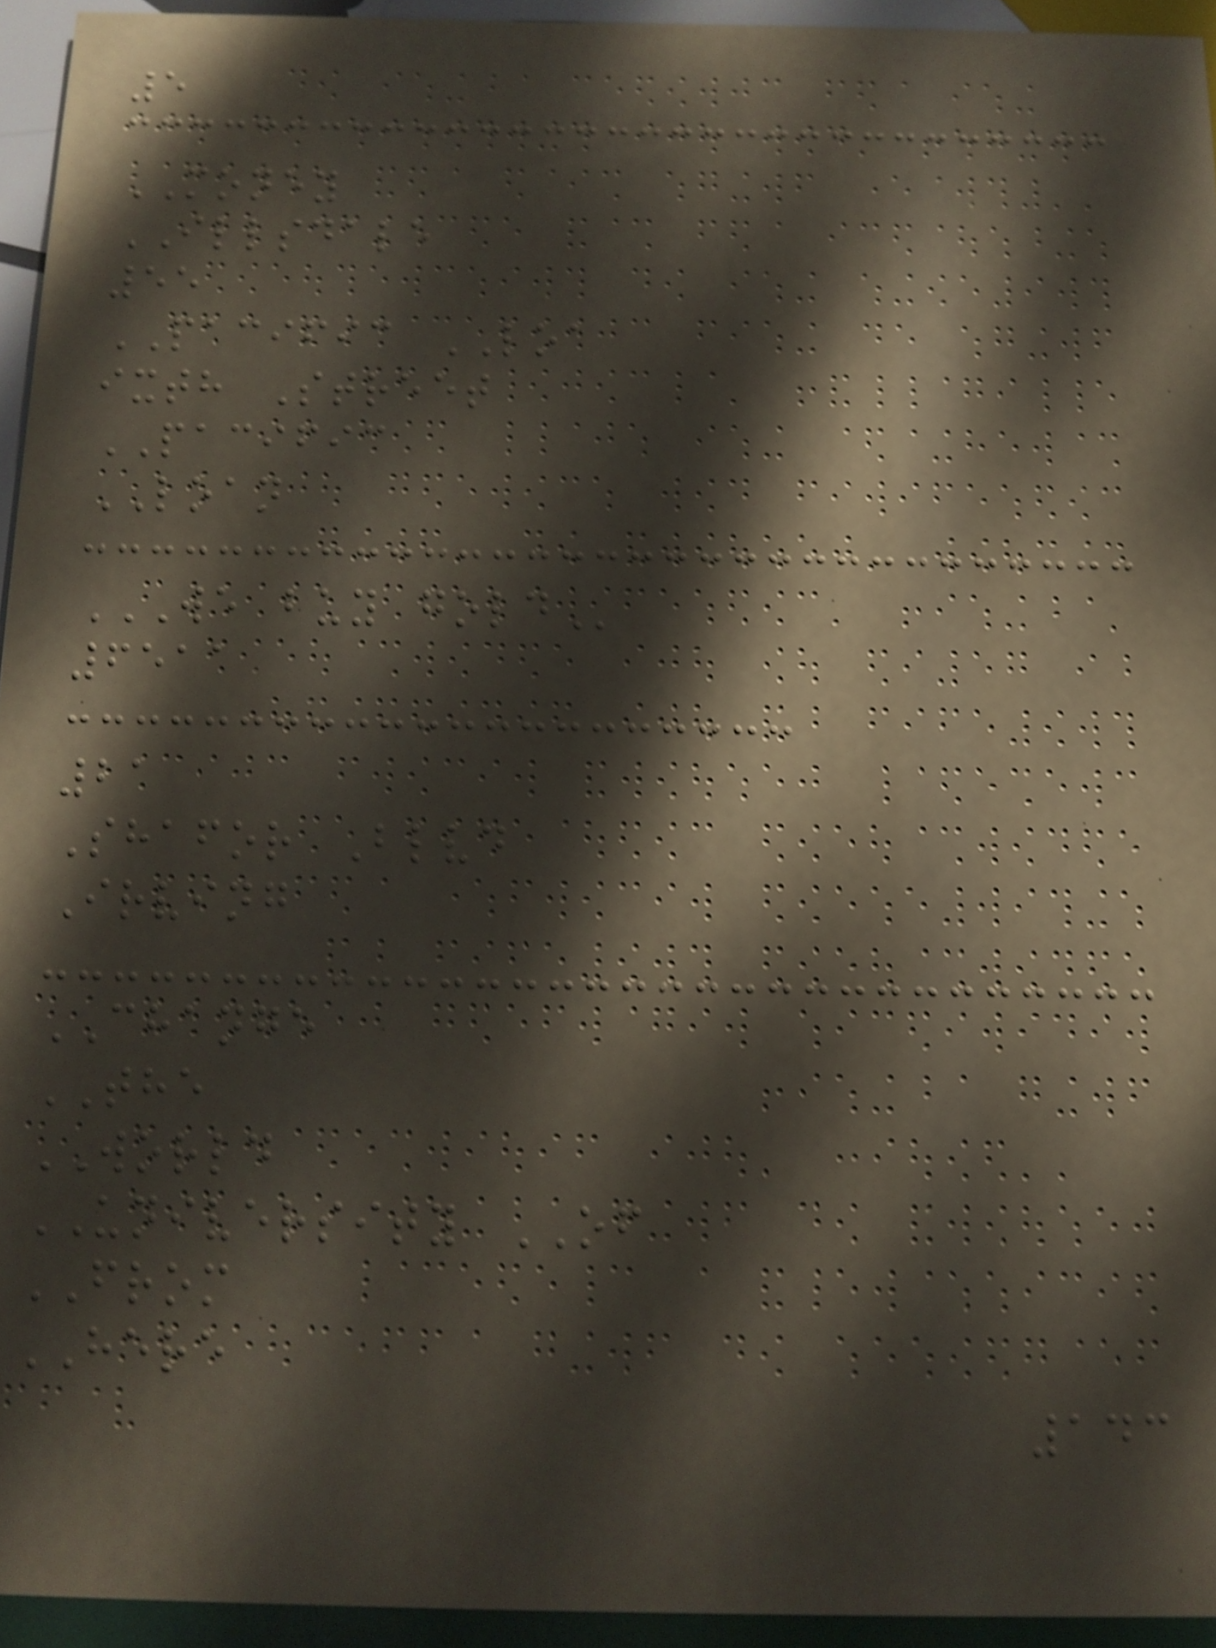5
MONEY
ILLSDALE
55
PACIFIC LOA
ixth Street
PACIFIC
LOAN
WE BUY GOLD
6511
21
Shafor Blvd
Irving
CHANGE
THE
WORLD
UNIVERSITY OF
FROM
HERE
143
